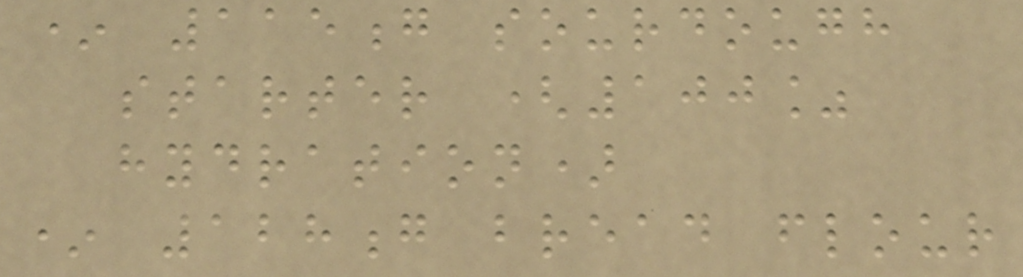* 115g sourdough
starter (100%
hydration)
* 128g bread flour
